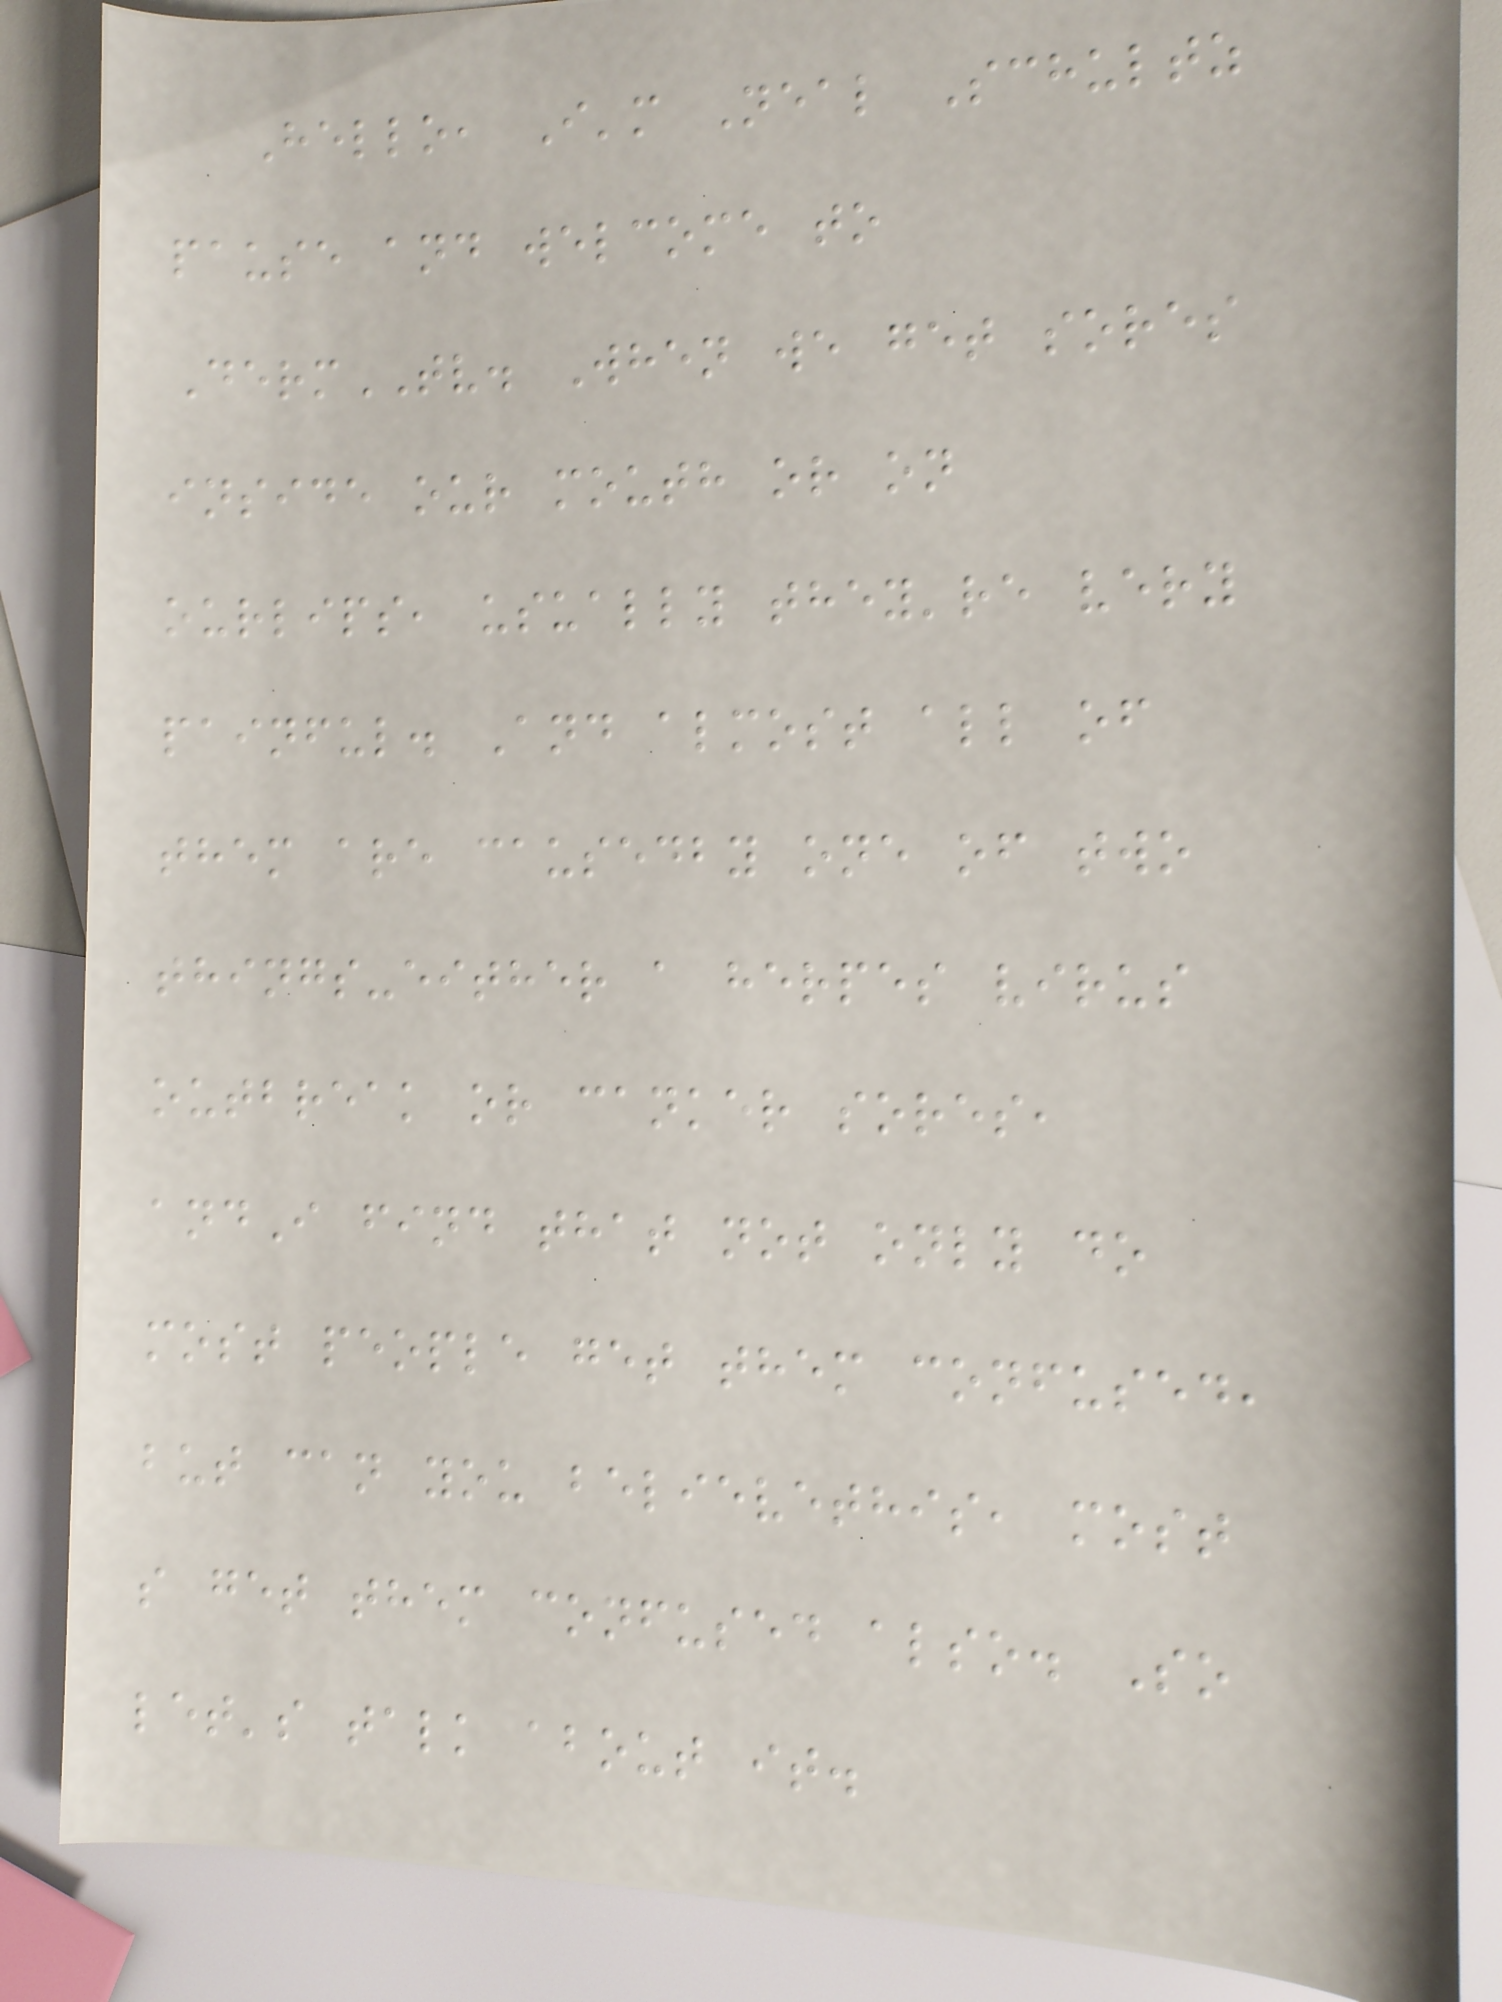Hello, I'm Neal Schultz
pause and welcome to
DermTV. When we get sores
inside our mouth or on
ourlips, usually they're very
painful. And almost all of
them are causedby one of two
things-either a herpes virus
outbreak or canker sores,
andI find that not only do
most people get them confused,
but can you believethis, most
s get them confused also. So
let's talk about it.
